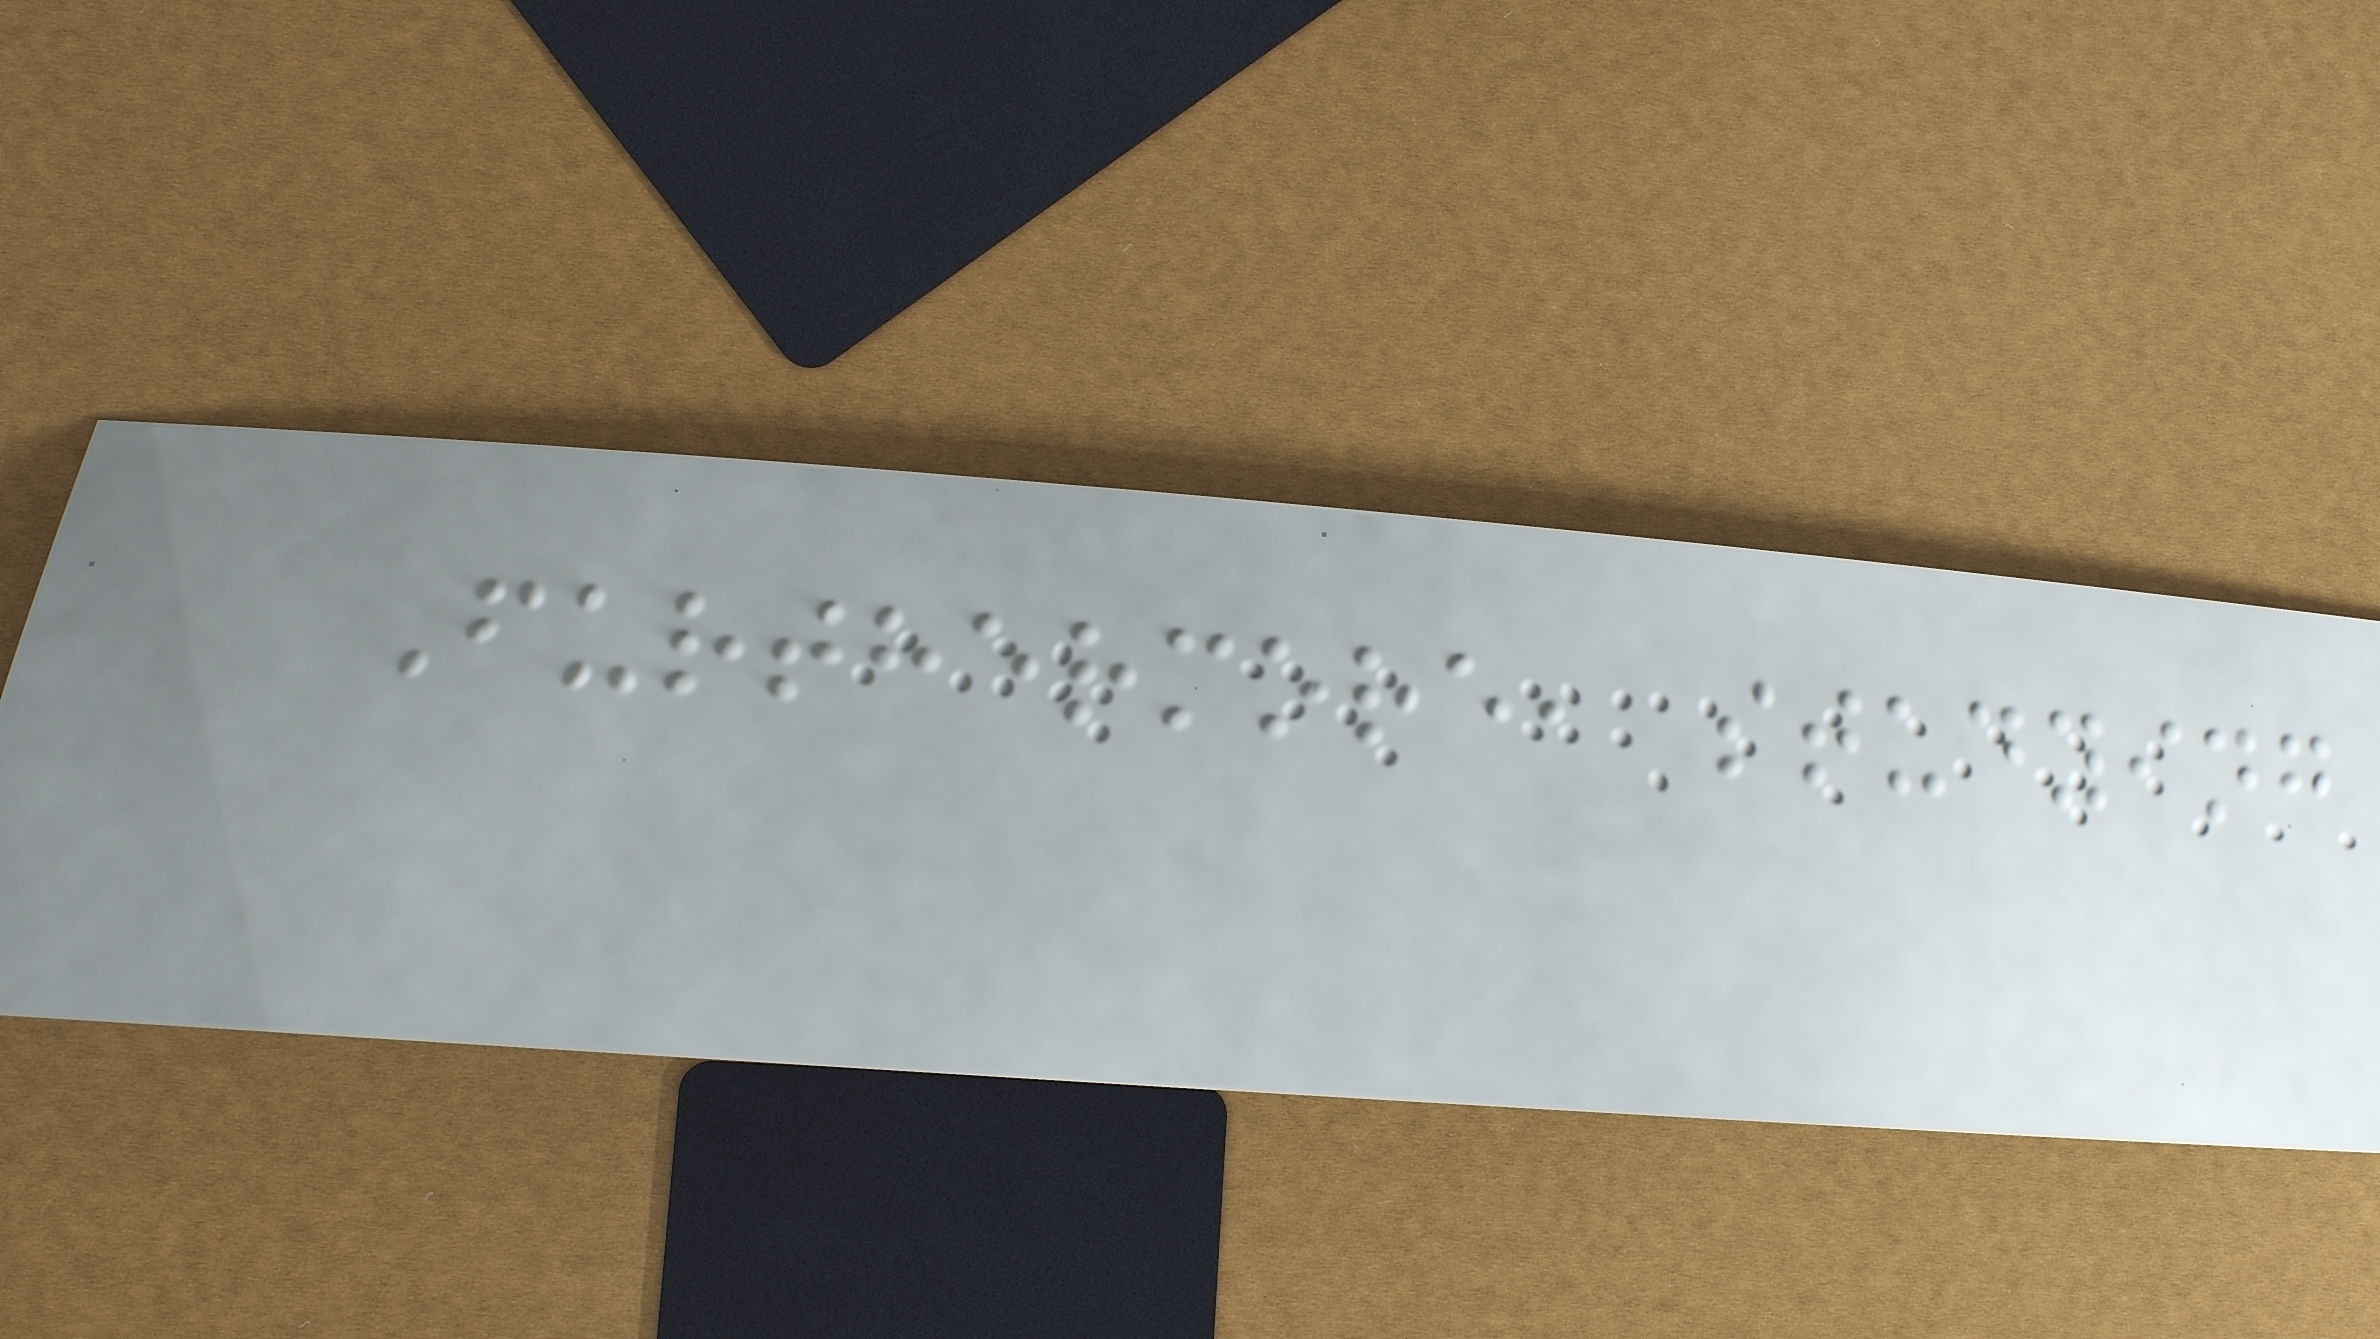Furthermore, studying
